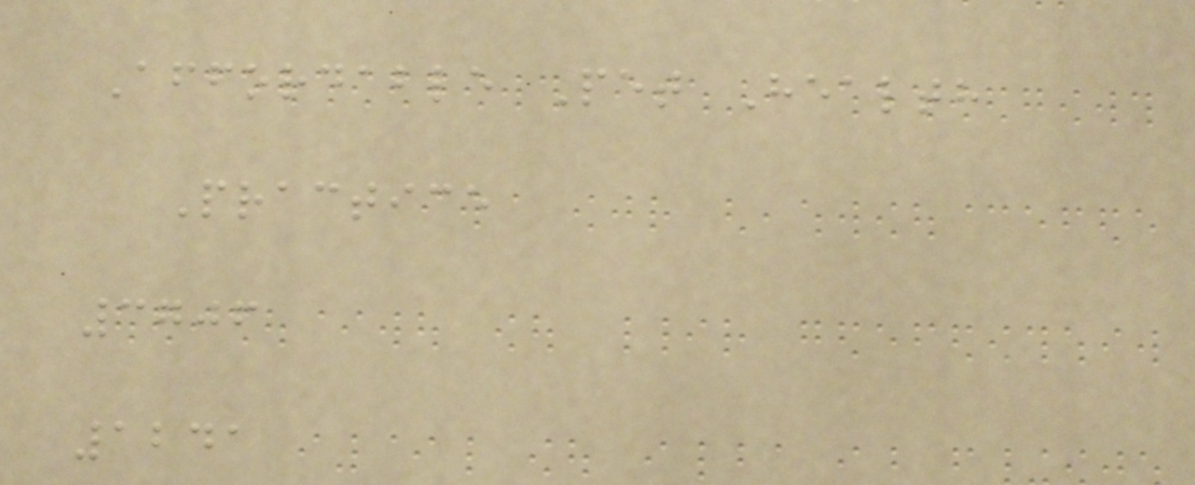Affordable Pet Health
Practice
3706
1241
